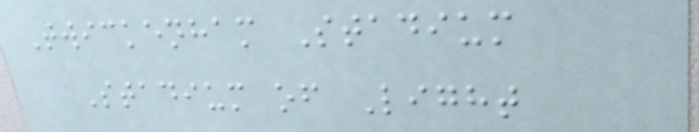Twickenham Stadium
Stadium of Light
